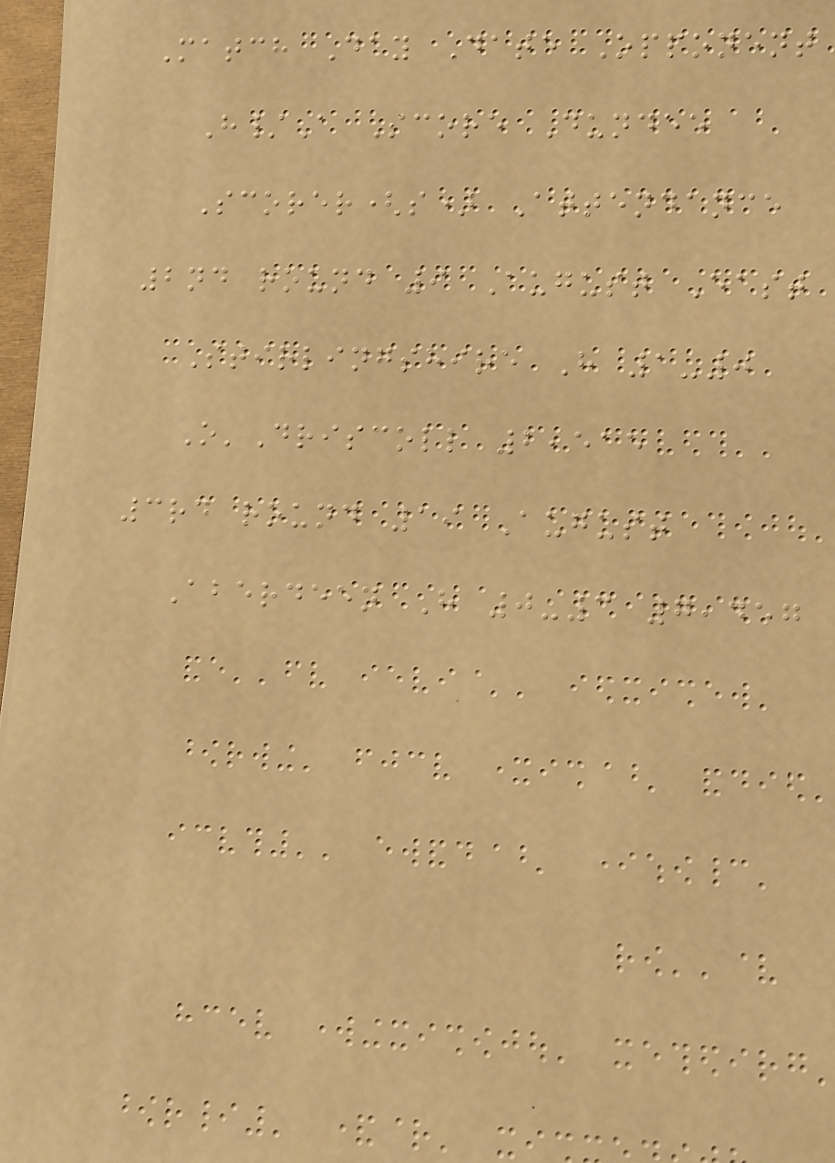Match Day Date Opponent
H/A Score Dundee
Scorer(s) Attendance
2nd round 9 August East
Stirlingshire H 1-0
O'Driscoll 2,515
3rd round 19 August
Aberdeen H 0-3 7,457
